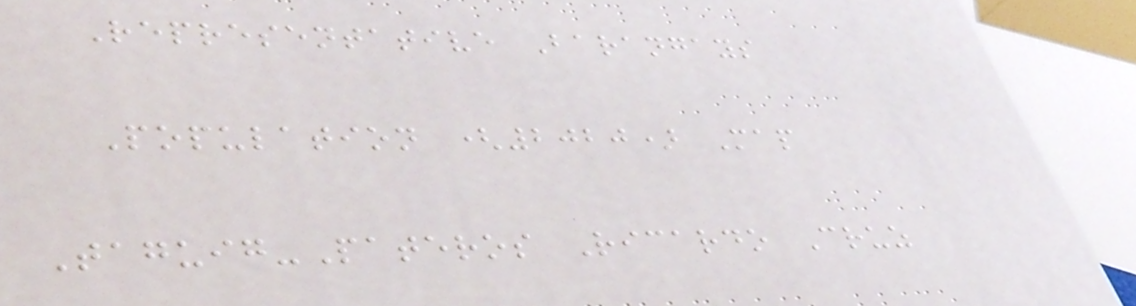Representative Barangays
Population (2020) Map
Taguig-Pateros Ricardo Cruz
